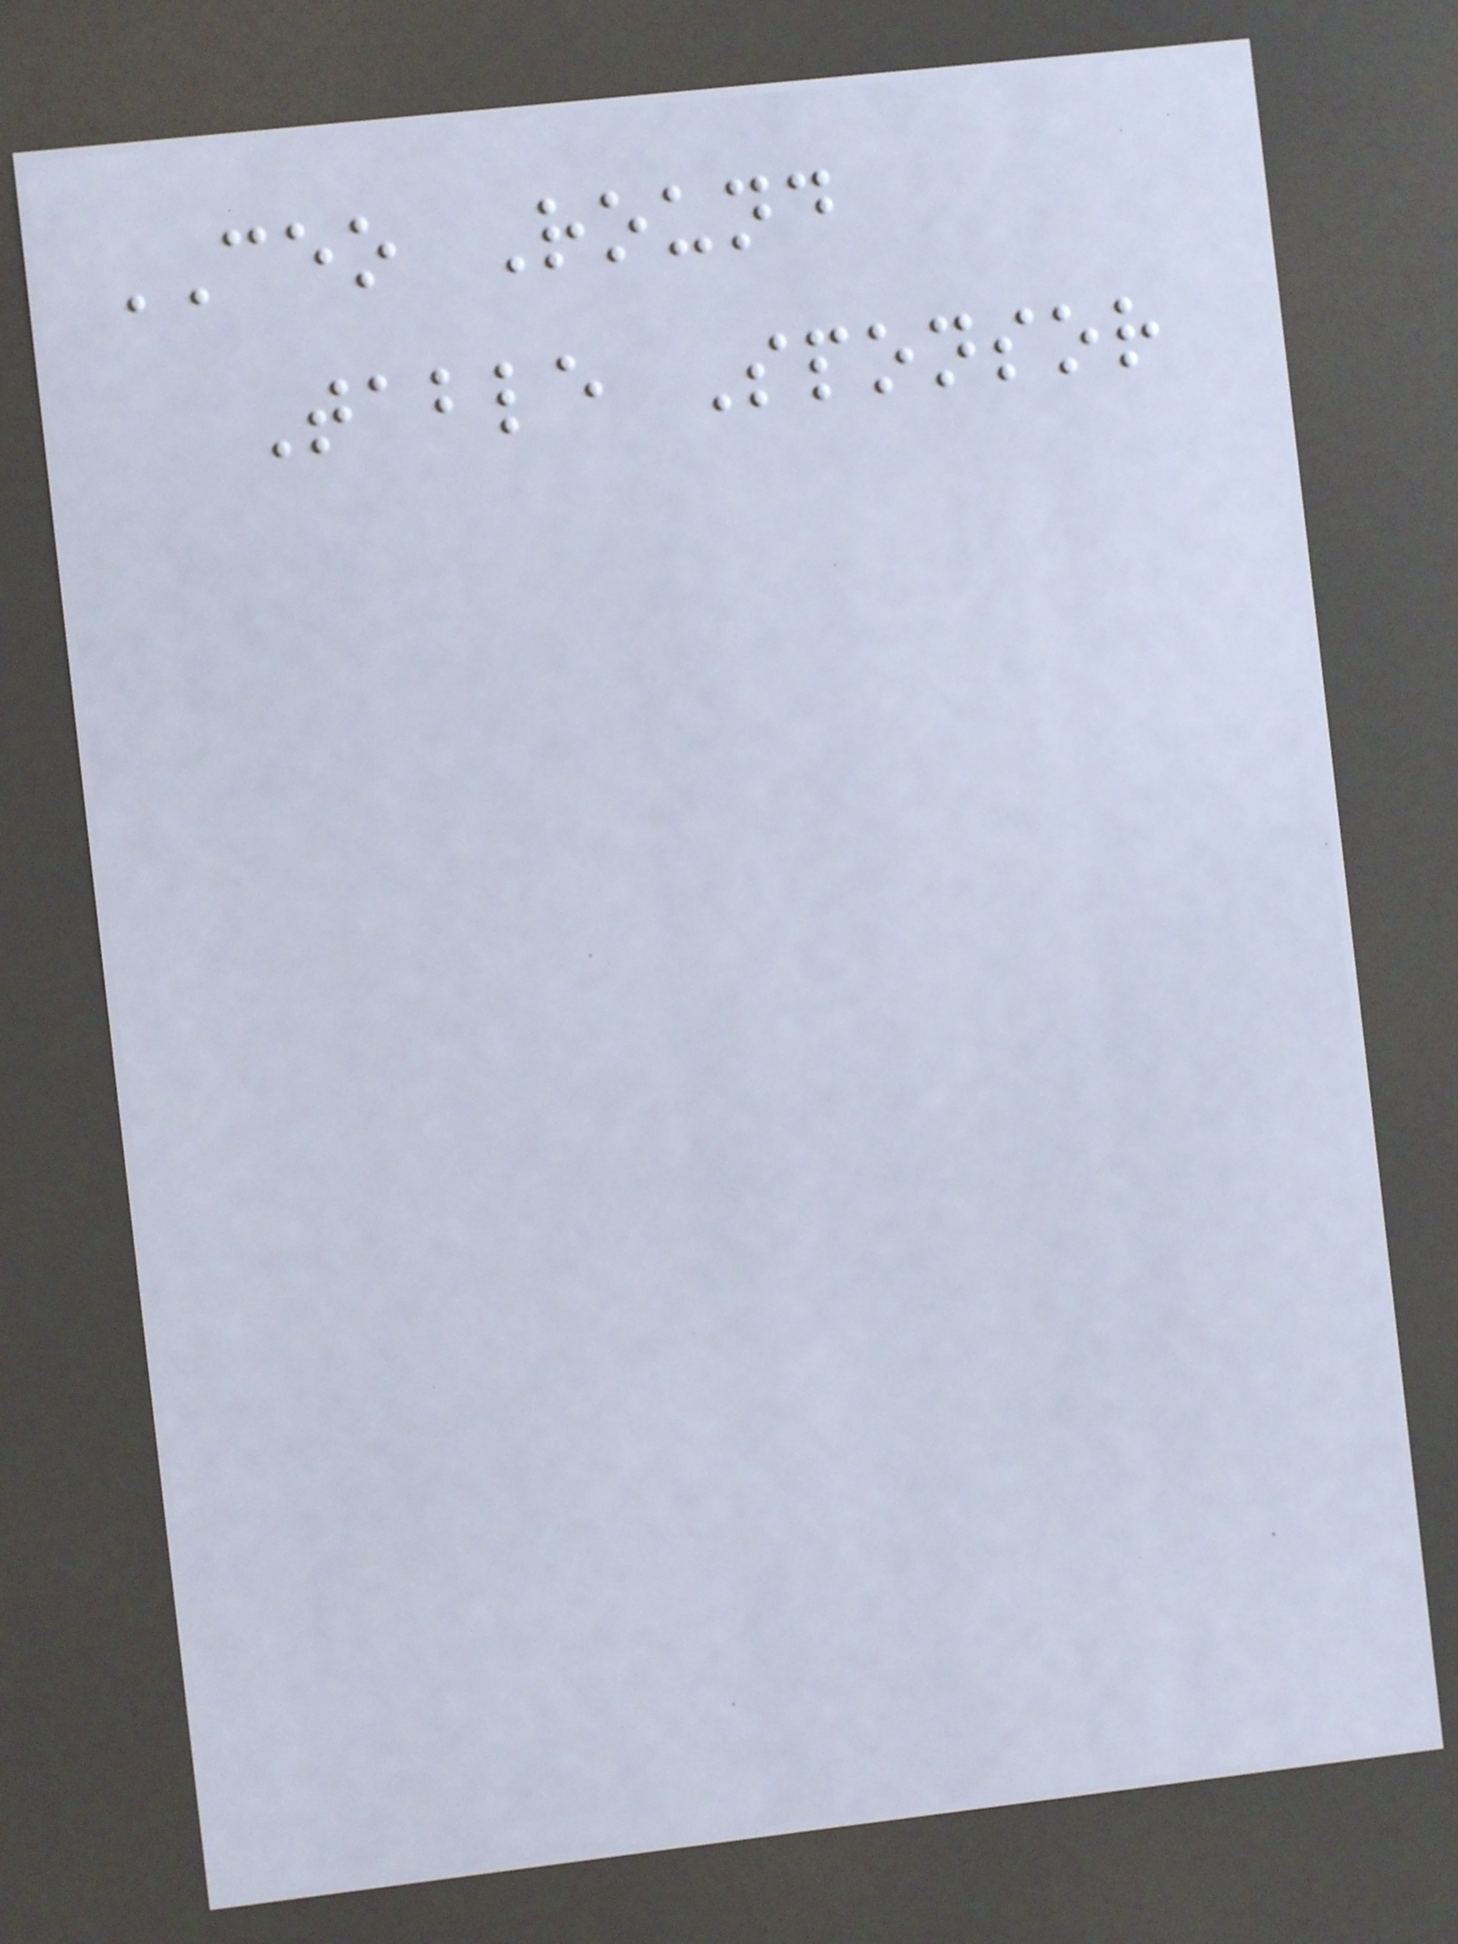CEO Round
Table Sponsor
